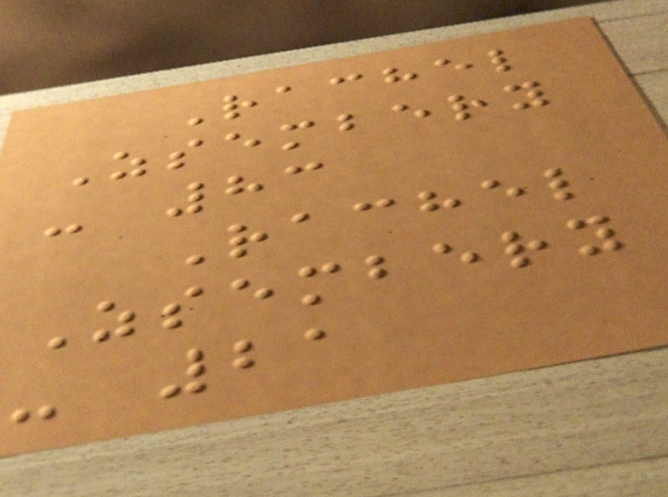Rachel
Zsembery
- 83
Rachel
Zsembery
- 21
